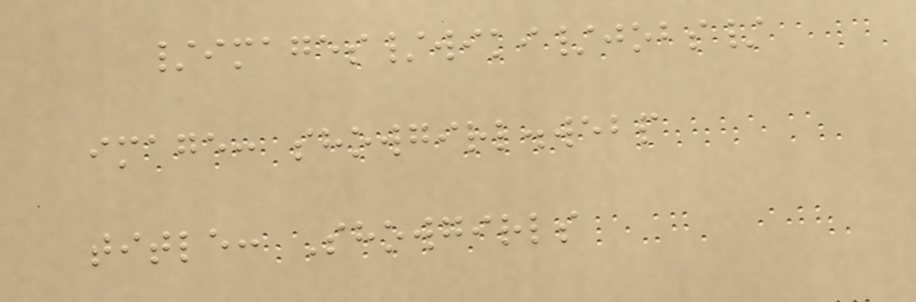/images/wiki/jobs/
image: showgirl.webp
title: Showgirls
